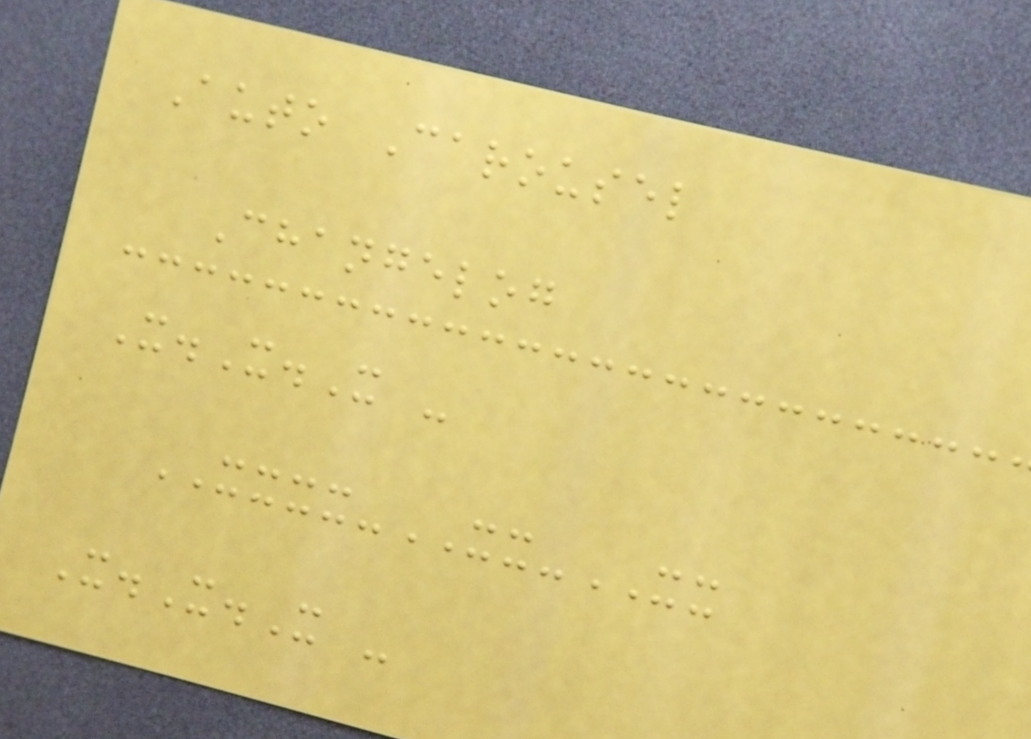Auto Carousel
Changelog
X.X.X -
XXXX-XX-XX
X.X.X -
